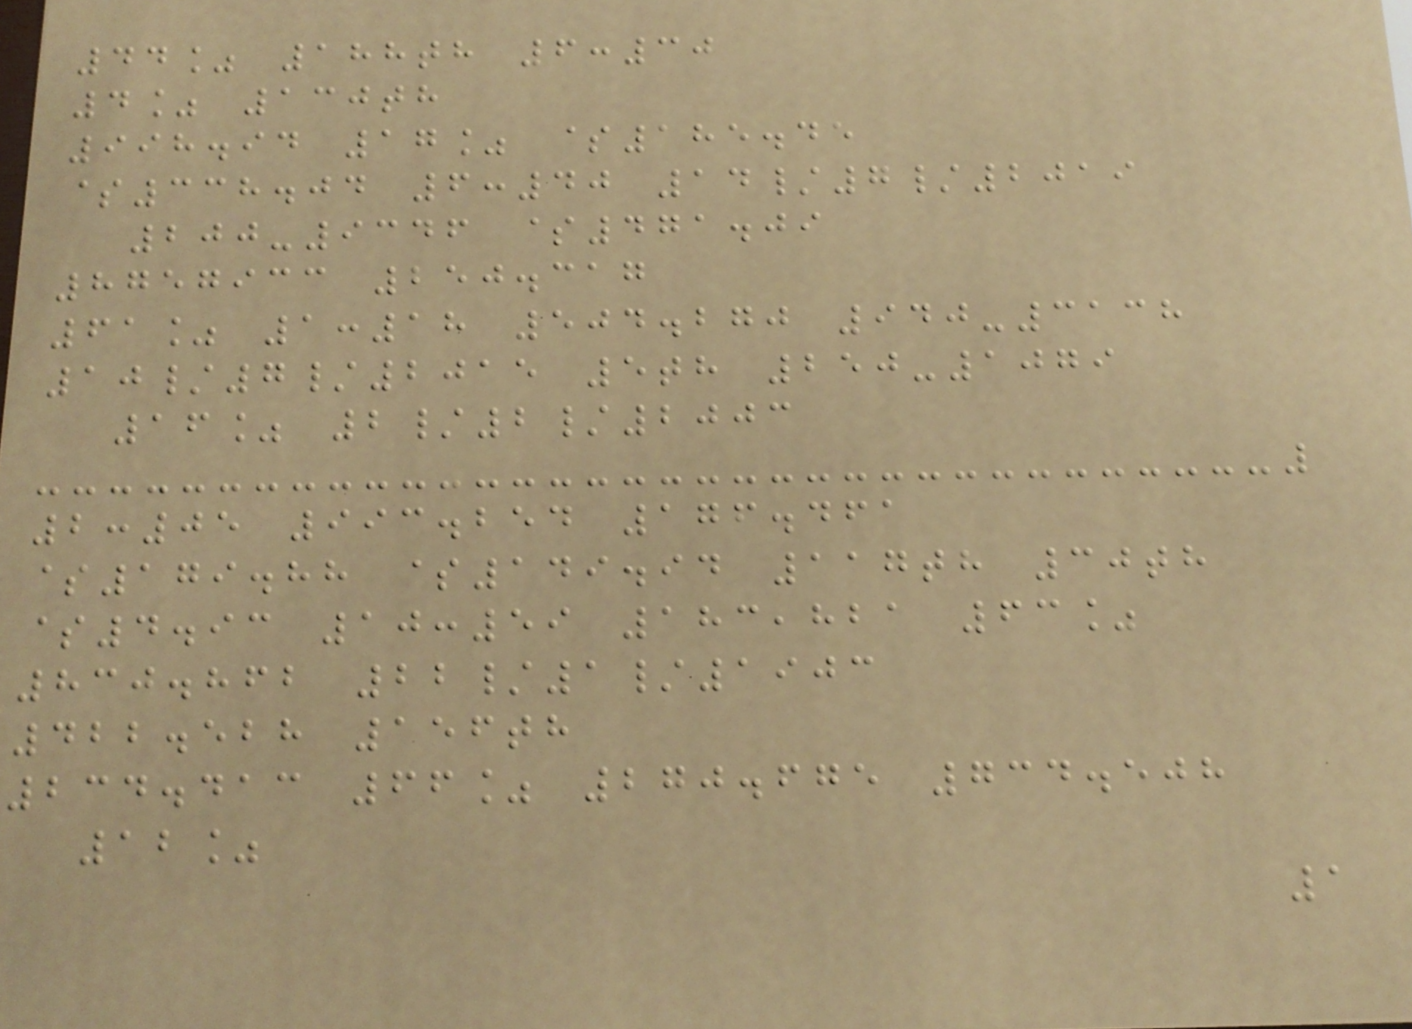44% 188th 6:30
4% 130th
998.94 17% $185.45
$338.04 6:40 14/7/2019
200-9346 $471.09
8757933 250.317
61% 1:18 504.270 940-3138
10/7/2015 5th 250-1079
16% 2/2/2003
2:05 993.254 176.461
$179.88 $149.94 117th 30th
$4.93 10:59 183,821 63%
830.862 22/1/1903
422.528 156th
234.413 66% 270.675 734.508
12%
1
